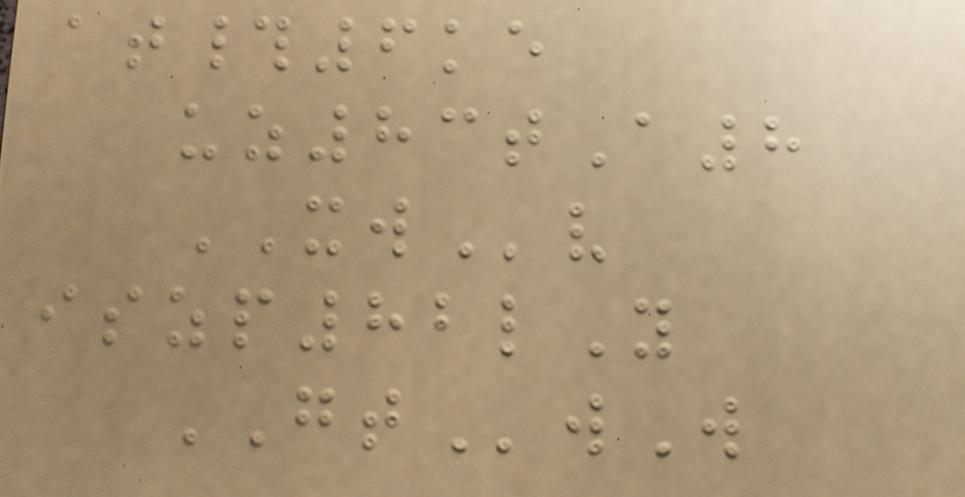at#6ke
uz83tA8
XWv
iszp82lY
GTwW
